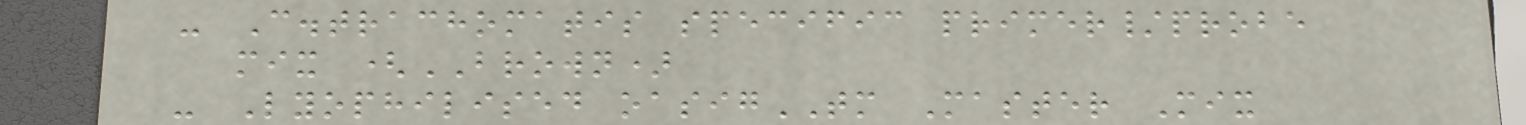- C.trachomatis specific primer/probe
mix (BROWN)
- Lyophilised oasigTM Master Mix
